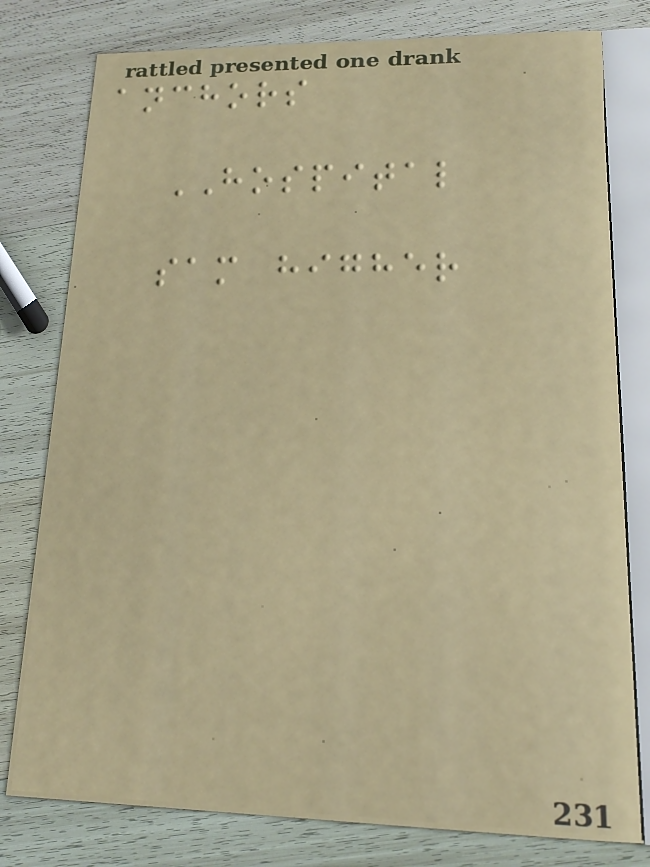anchors
HOSPITAL
sam higher
